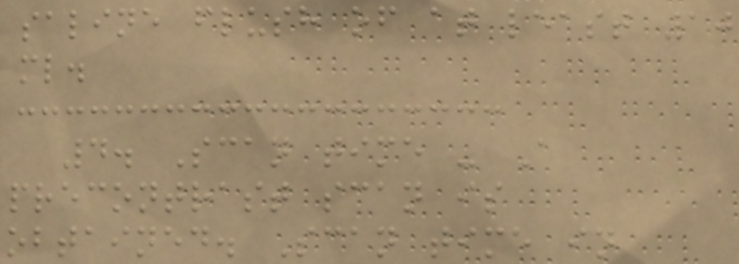saline flush of at least 10
ml.
4. Scan time - A
precontrast scan is
obtained. Scan time in
